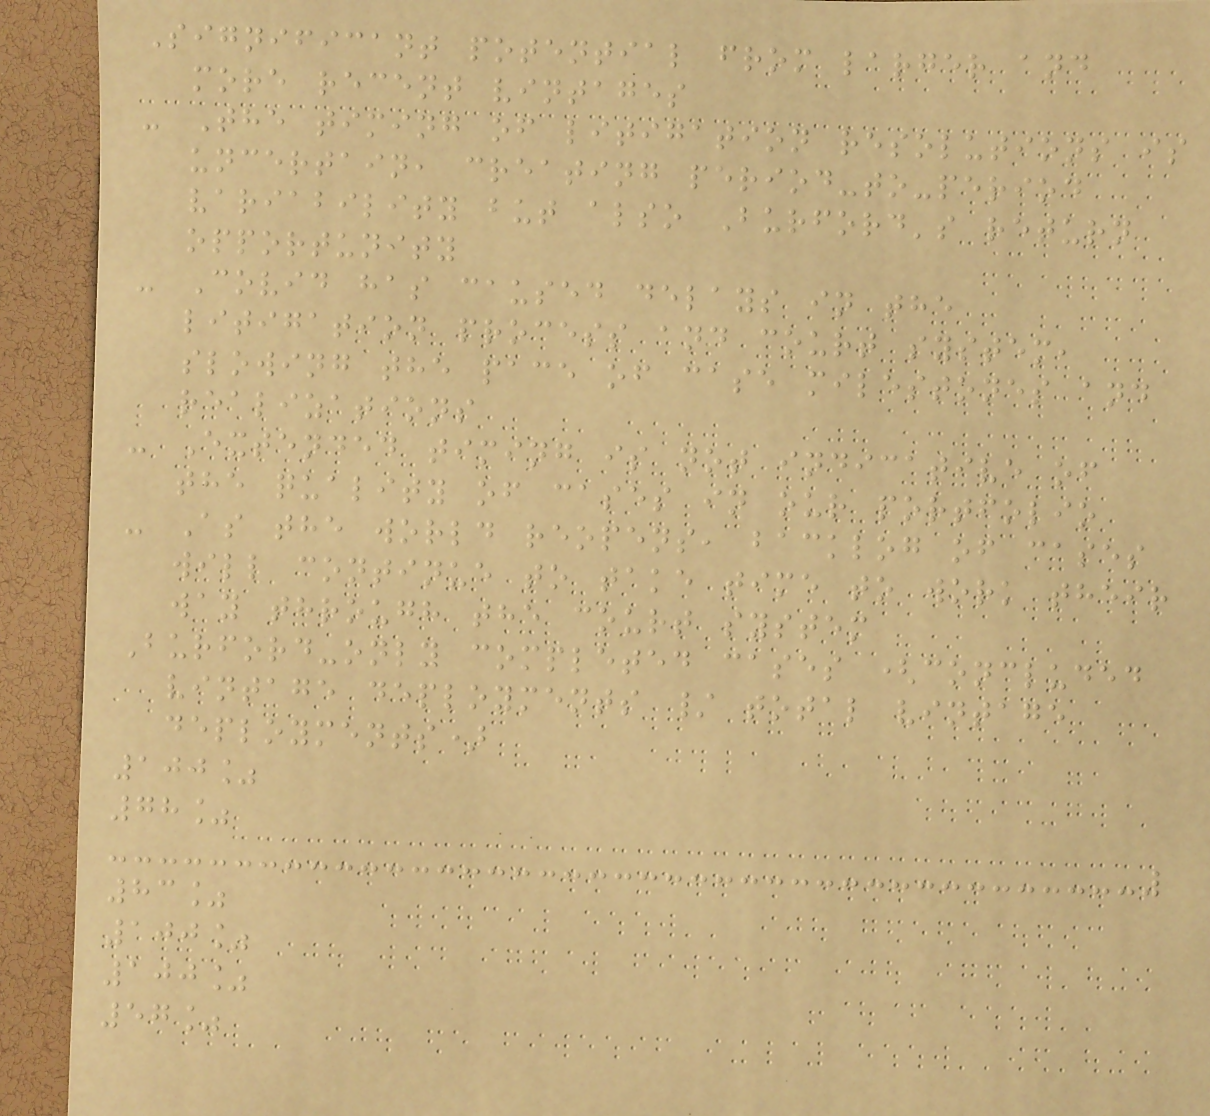Significant potential from larger and
more recent vintages
- The timing of litigation resolutions is
uncertain, creating period-to-period
variability but also Burford's return
opportunity
- Covid has caused delays in the
litigation process and court system,
slowing the pace of case milestones and
realizations
- Extended timing is not indicative of
the quality of cases in our portfolio
- As the world reopens, backlog of cases
will continue to take time to work their
way through the court system
Burford-only completed cases (concluded
vintage deployments / total vintage
deployments)
100%
78%
83%
100%
100%
57%
